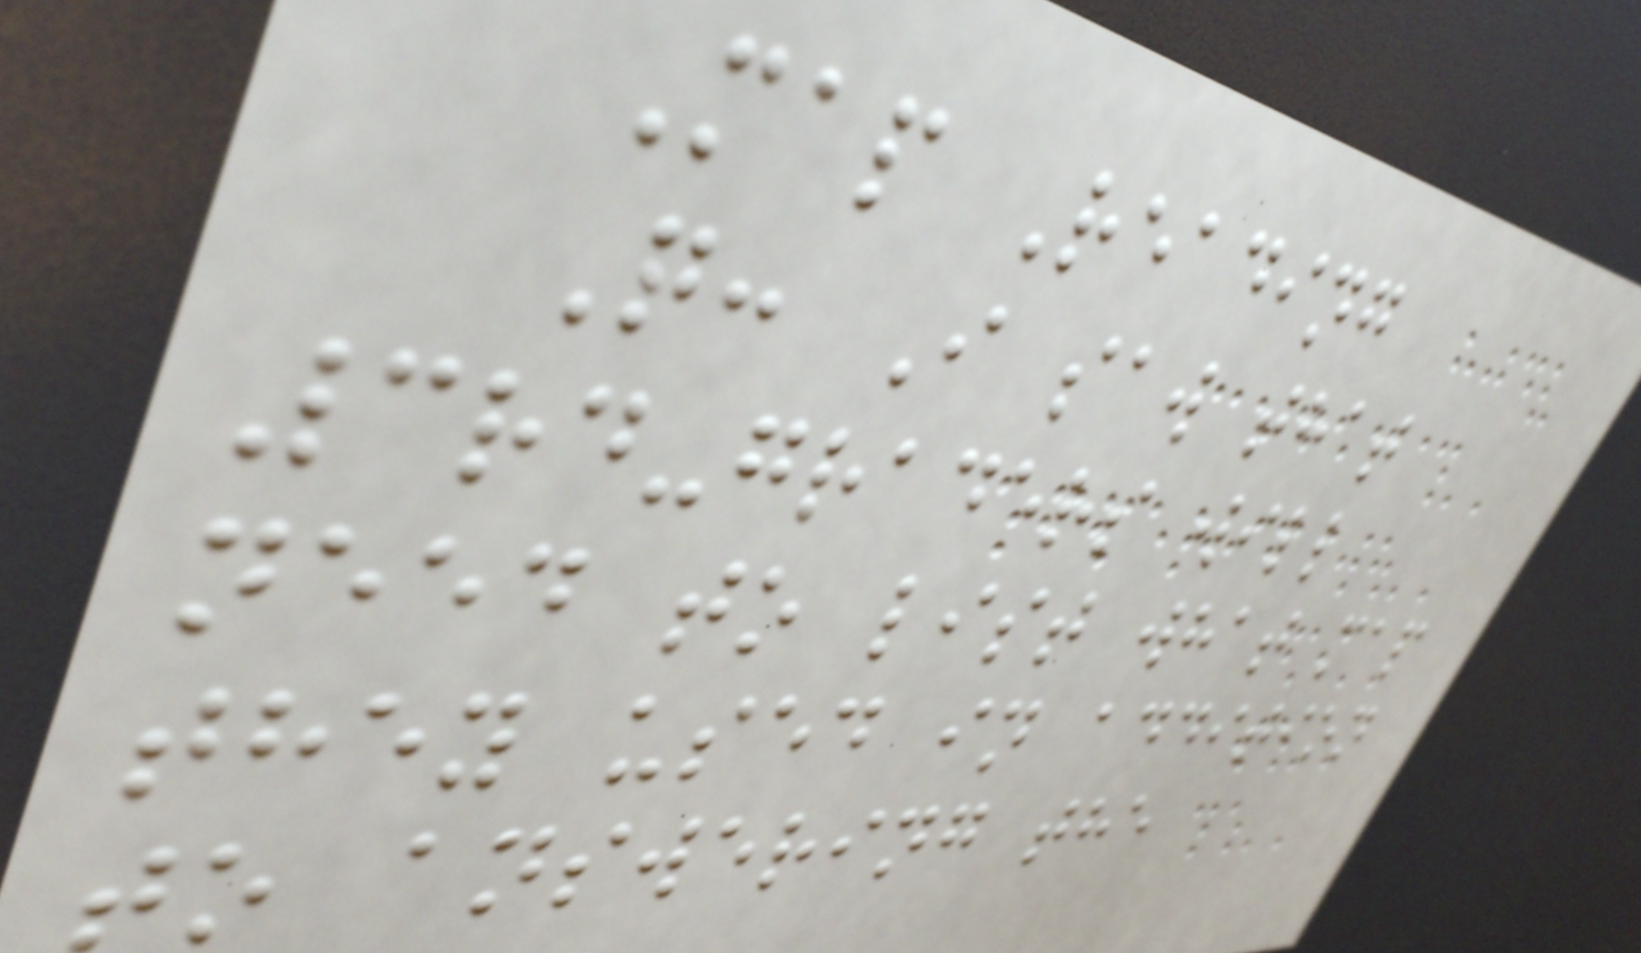Map Reading
Q: I saw that
3rd-graders will
need to list what map
they used in addition
to answering the
